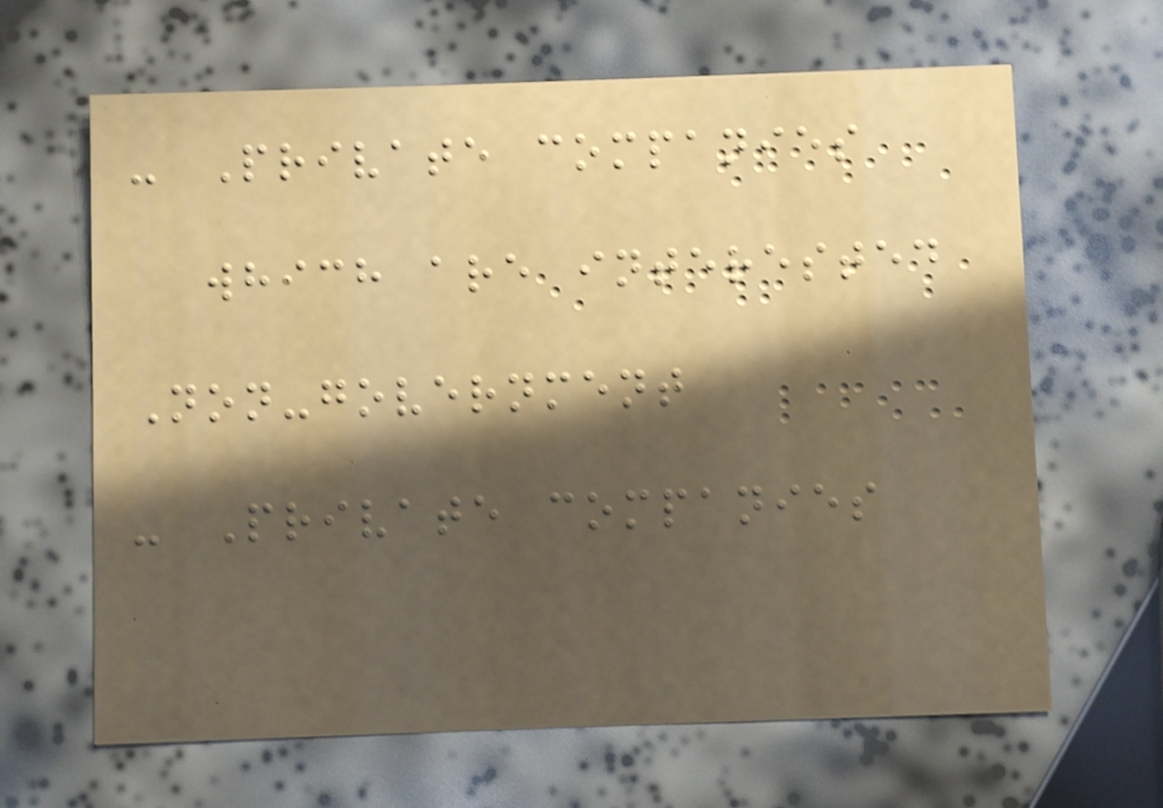- Private companies
which are interested
Non-government
- Private companies
